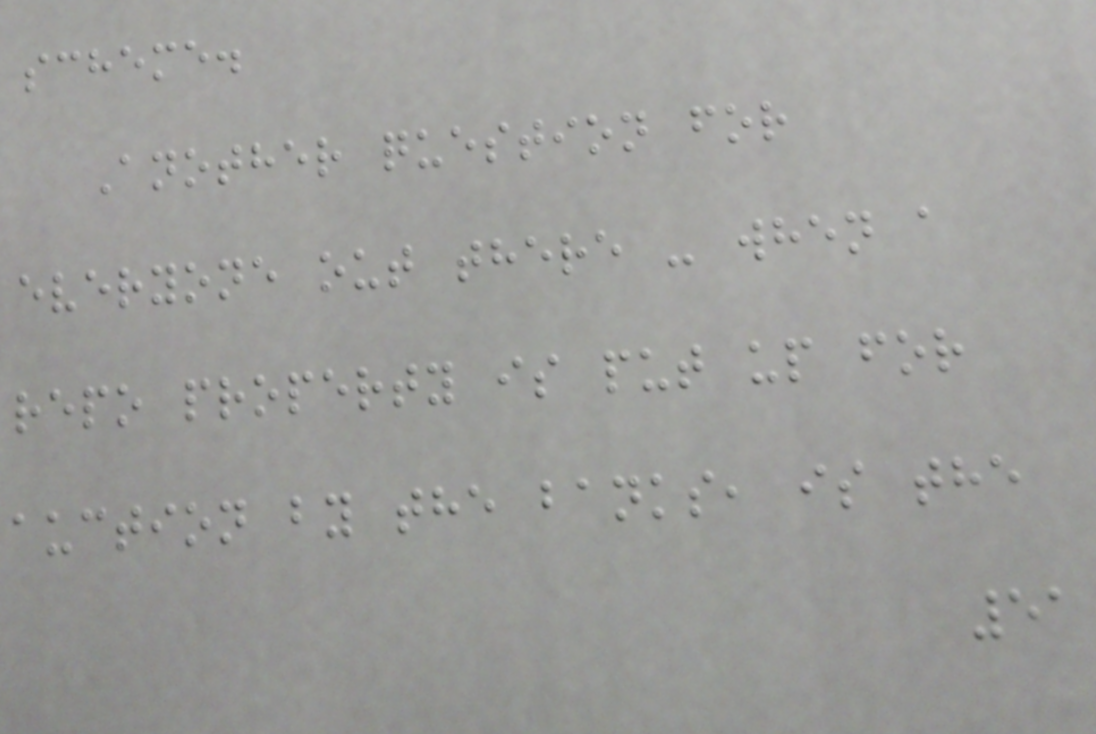scheme.
Another question for
everyone out there - when a
repo property is put up for
auction by the banks, is the
51
